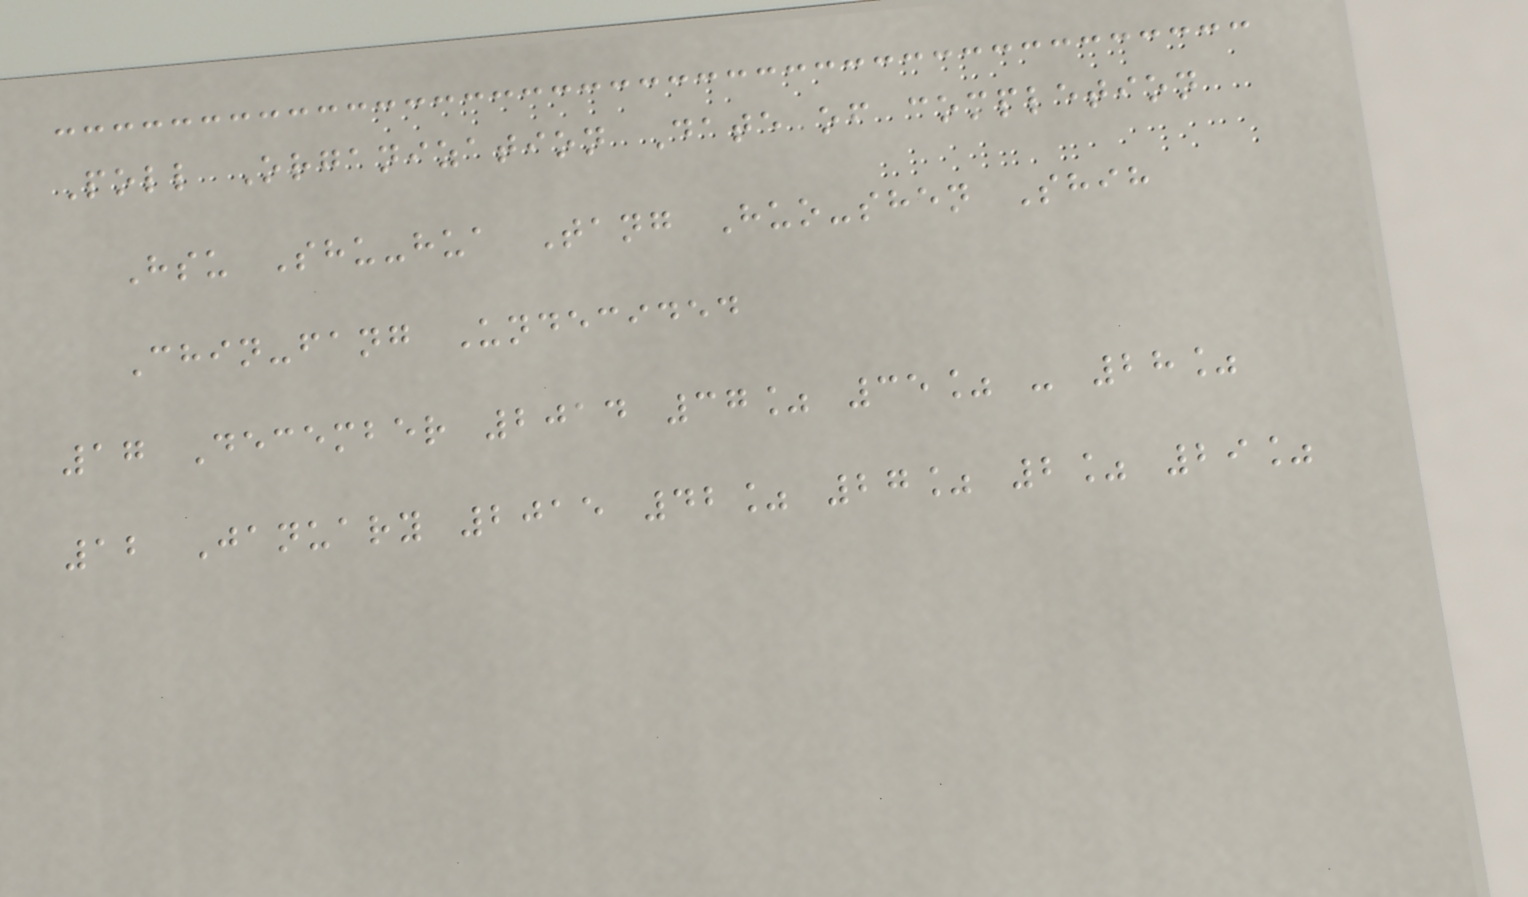Poll Organization Date of completion
Hsu Shu-hua Tang Huo-shen Shih
Chin-fang Undecided
17 December 2014 37% 35% - 28%
12 January 2015 42% 27% 2% 29%
